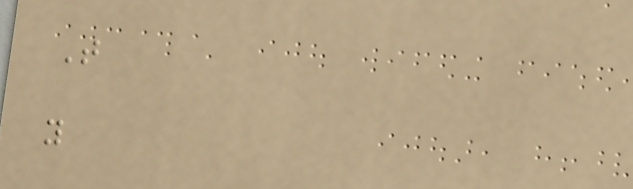T
y
